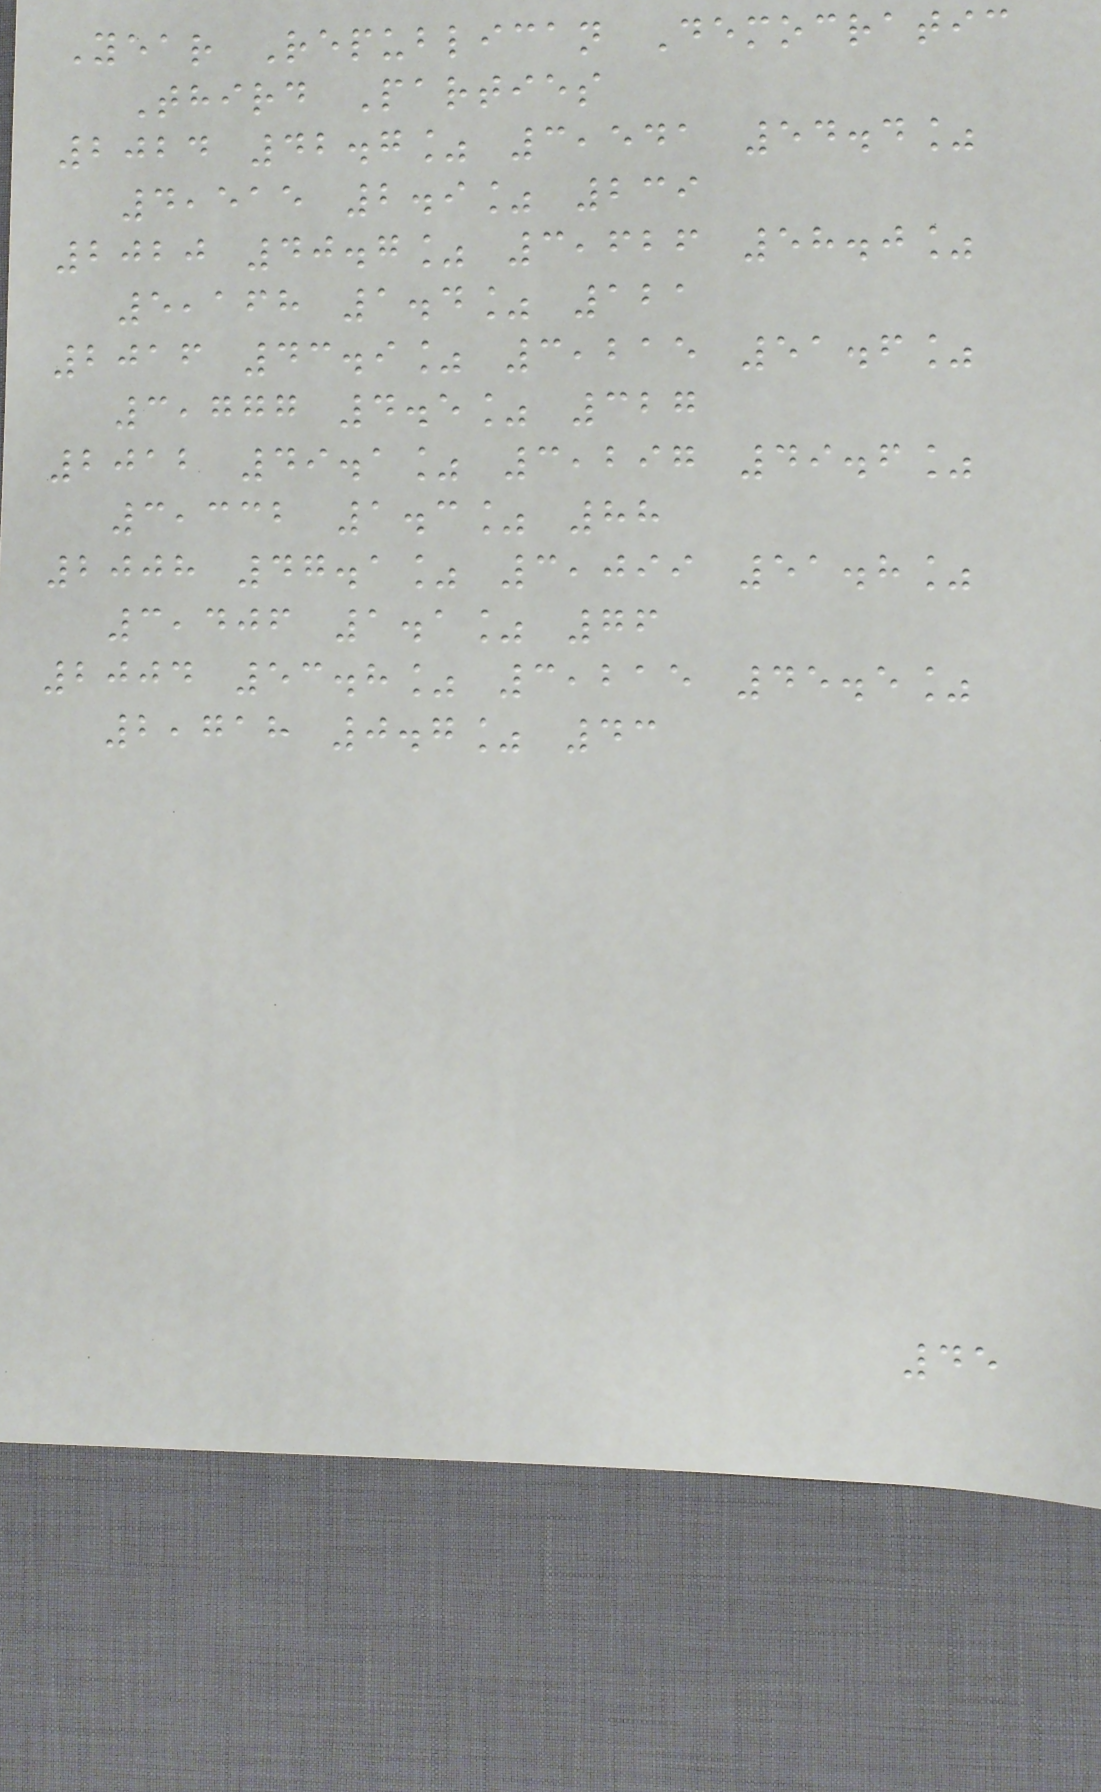Year Republican Democratic
Third Parties
2024 42.7% 3,541 54.4%
4,515 2.9% 239
2020 40.7% 3,626 58.0%
5,168 1.4% 121
2016 43.9% 3,215 51.6%
3,777 4.5% 327
2012 49.1% 3,297 49.6%
3,332 1.3% 88
2008 47.1% 3,099 51.8%
3,406 1.1% 76
2004 53.8% 3,215 45.5%
2,718 0.7% 43
45
